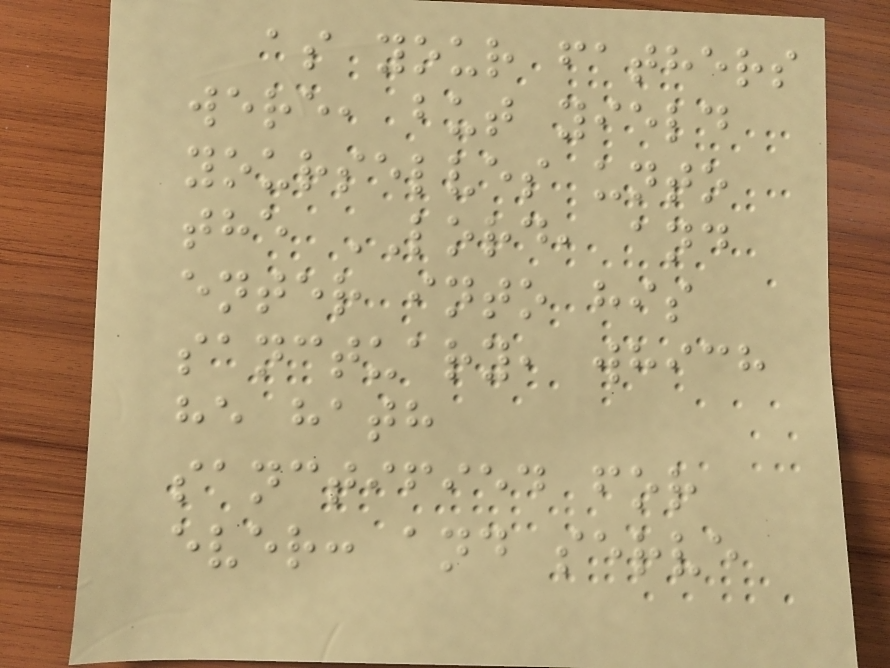as your fathers
were, but yield
yourselves unto
the LORD, and
enter into his
sanctuary, which
he hath
sanctified for
ever: and serve
